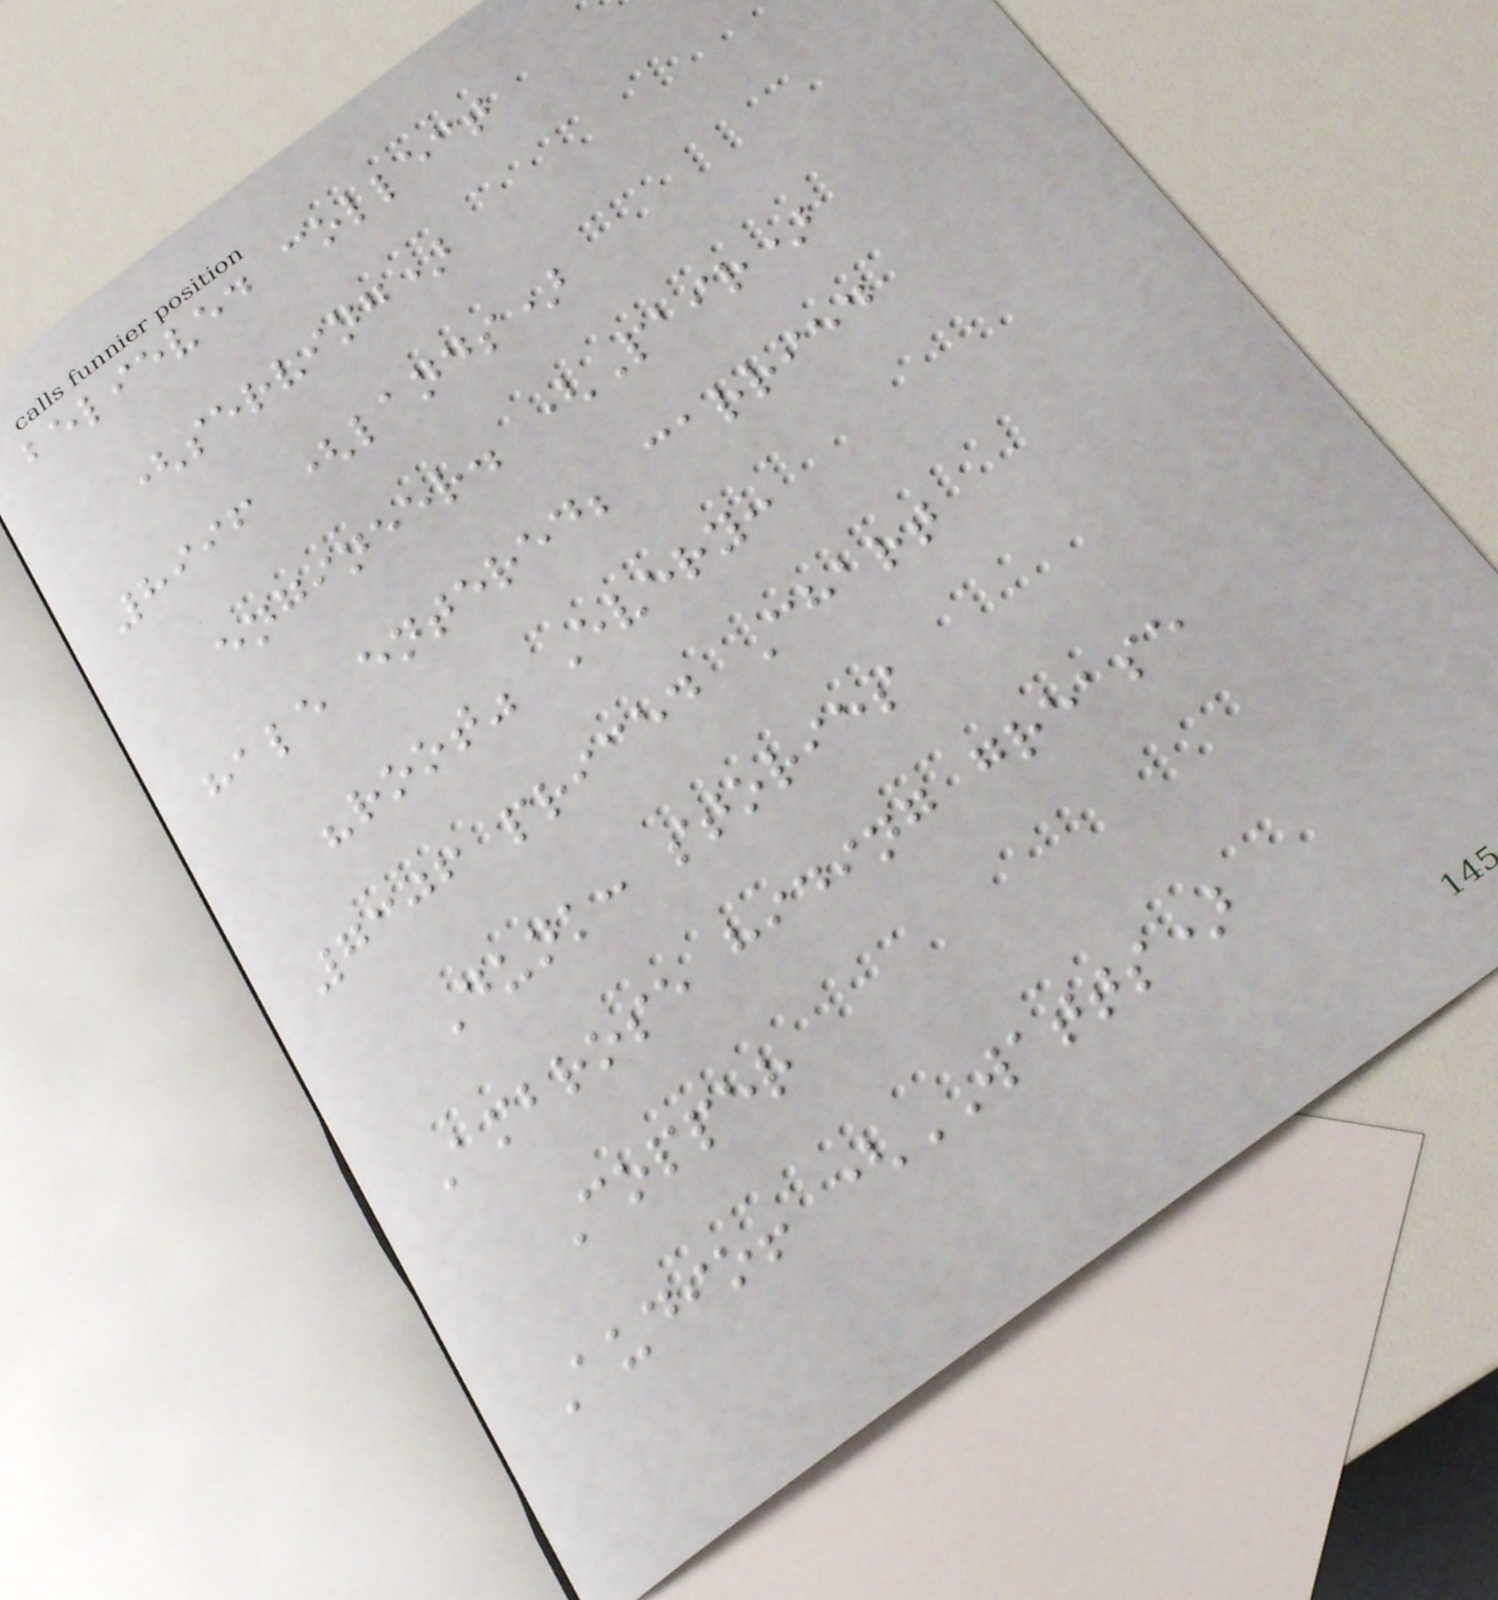believed collect
(serving)
8996 (lands)
engineer. (Pair)
hale entered; carried
"root" Every:
7306 priced Chart
Dunk: stories
Ambrose hiding grease
Copper
Audio! (WATTS)
